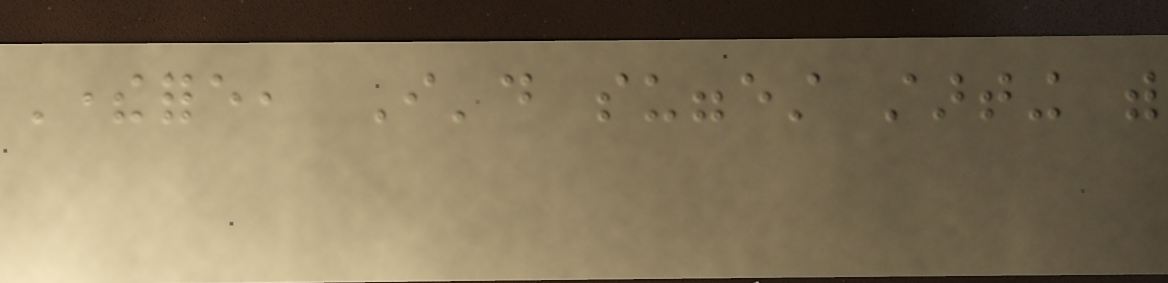Therefore, I'd suggest starting with
